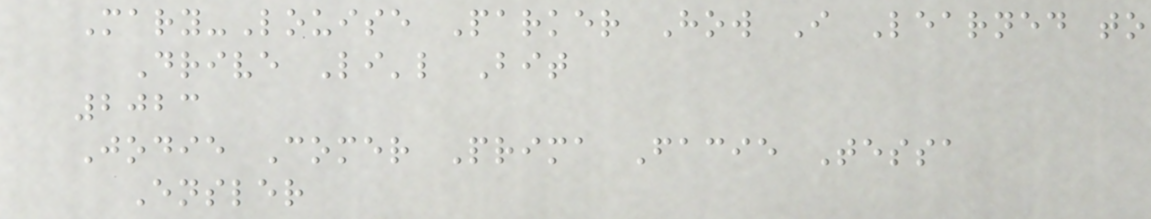Mary-Louise Parker How I Learned to
Drive Li'l Bit
2023
Jodie Comer Prima Facie Tessa
Ensler
